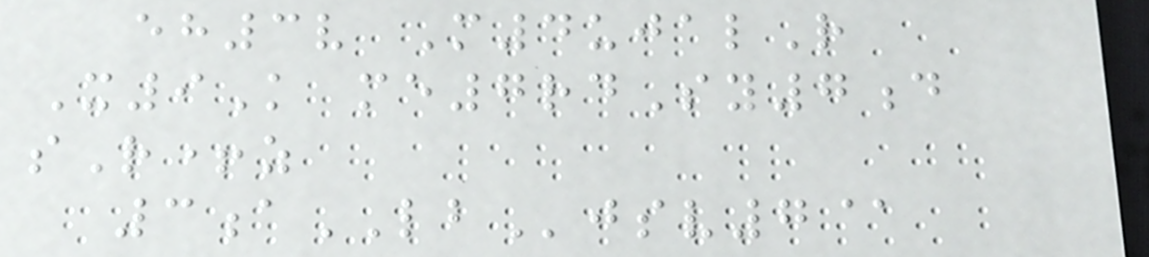eh3v M4ujalR
X9K me7rdSy7d
sR+z
3aLBjsv7@
